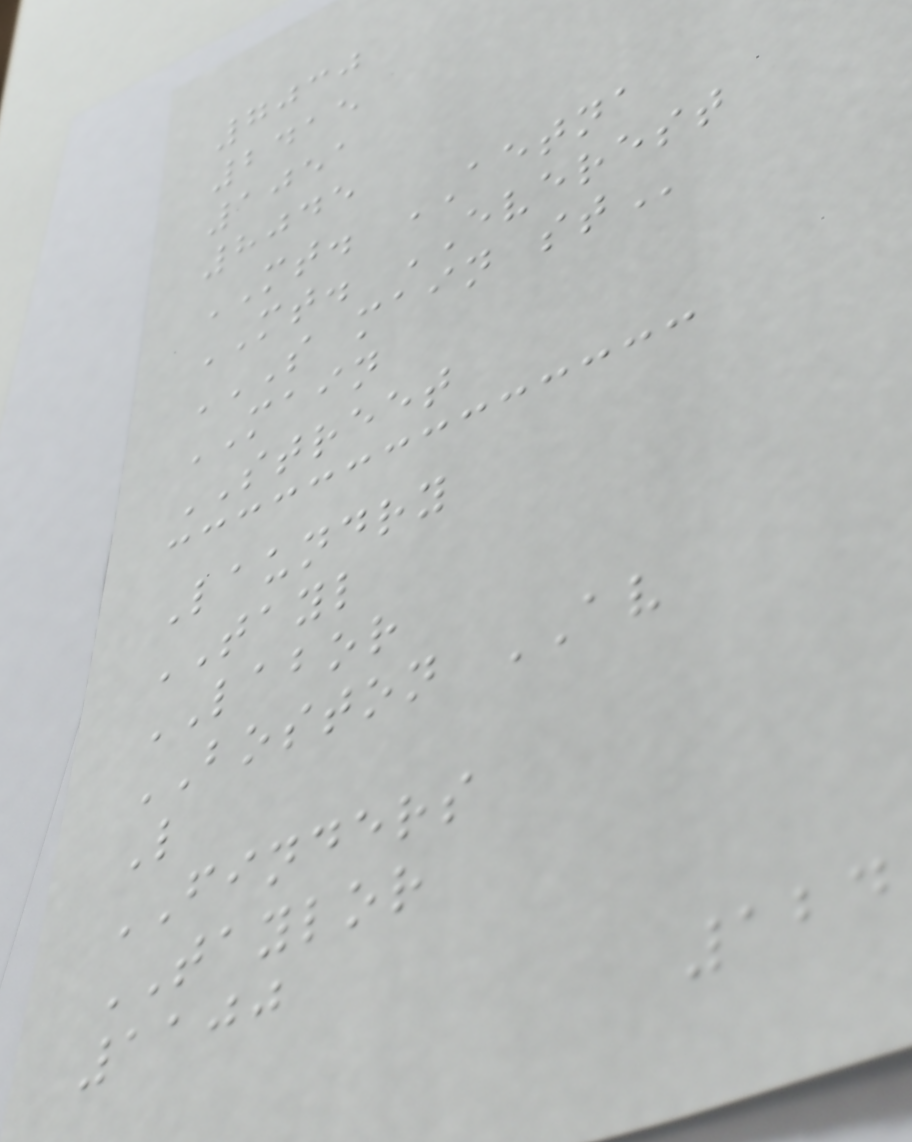7030
2415
1051
8045
MT. AETNA
MT. EVEREST
S MAIN ST
MAIN
STREET
Laundry
TAYL
LABOR
BOSTON AV
L
FINDERS
TAYLOR
1100
124
